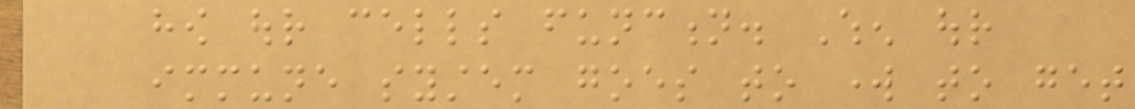how our cells function. When our
immune system goes to work to get
